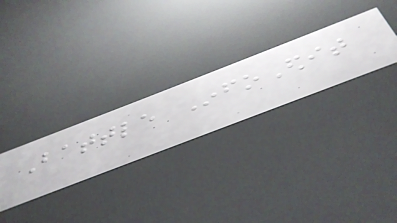Battle InfoEdit
